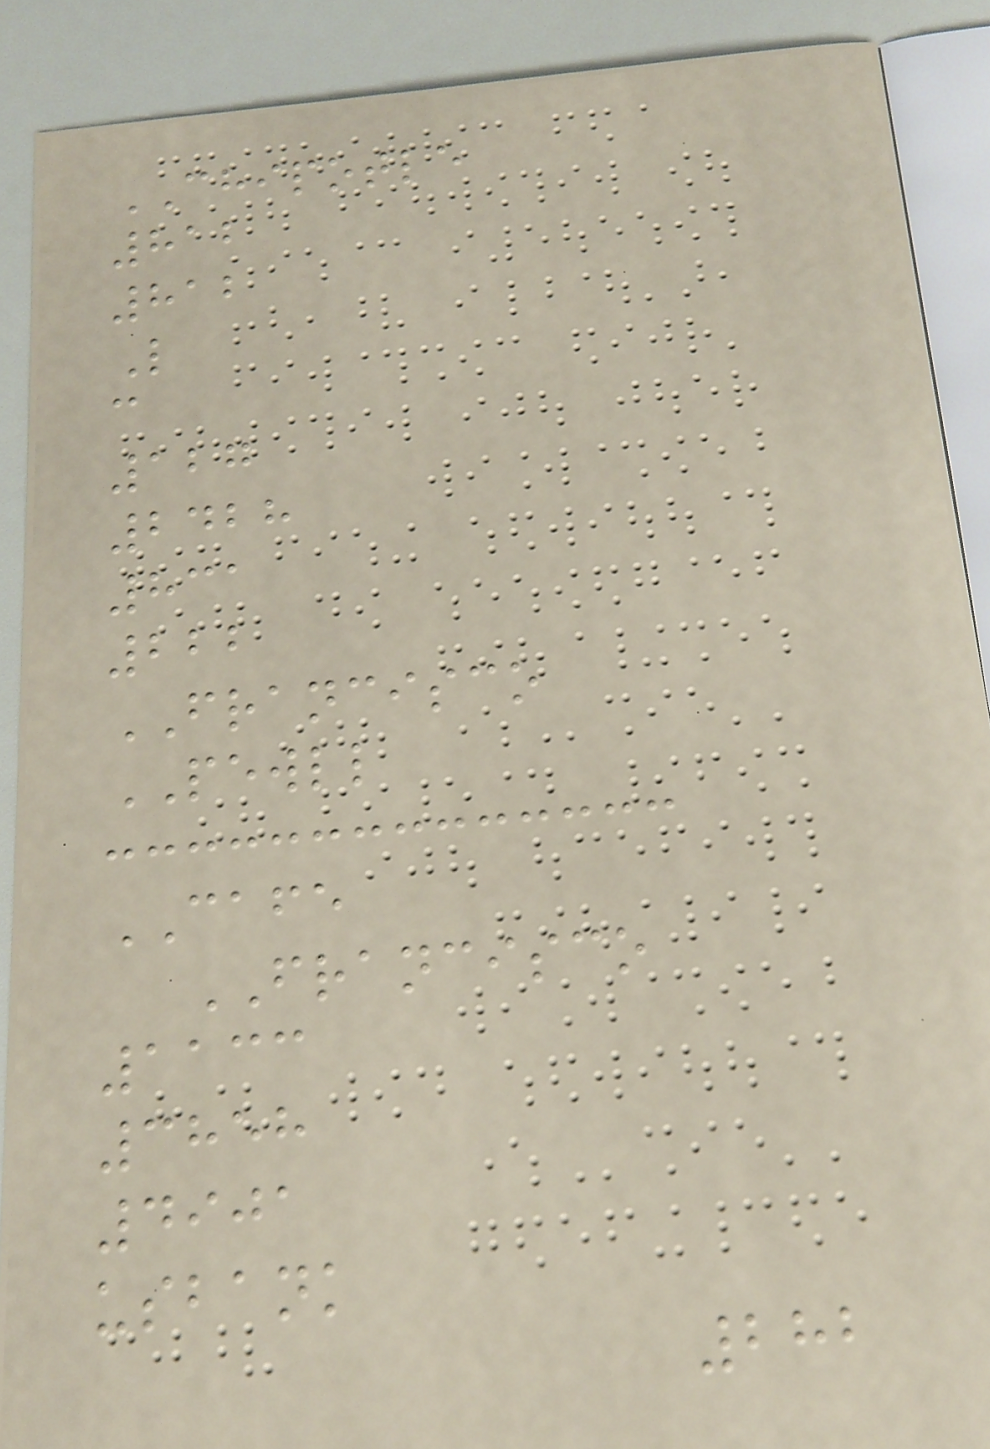CHIPOTLE
812
812
L
c
127
2428
831
222
FRANCISCO
PEWLL
CAFE
FRANCISCO
1133
3858
4901
usbank
282
